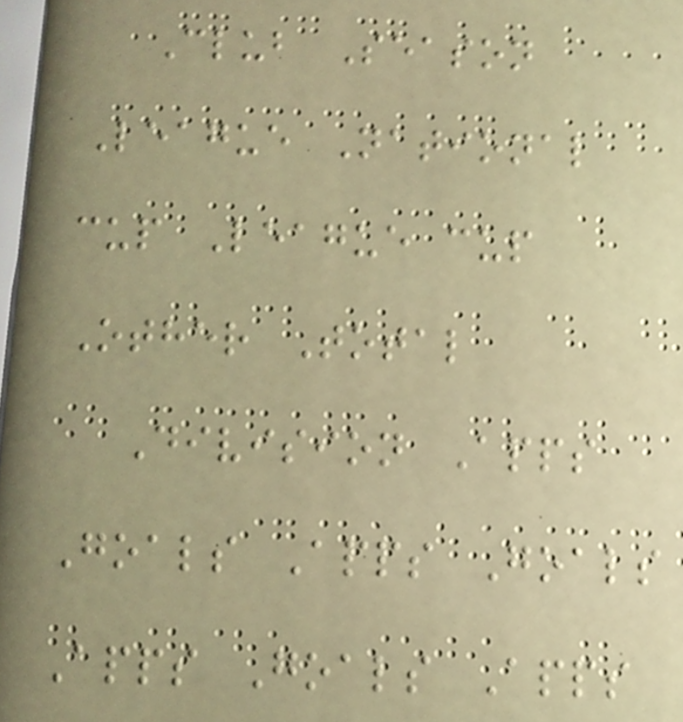Club Season
League National
cup League cup
Other Total
Division Apps
Goals Apps Goals
Apps Goals Apps
